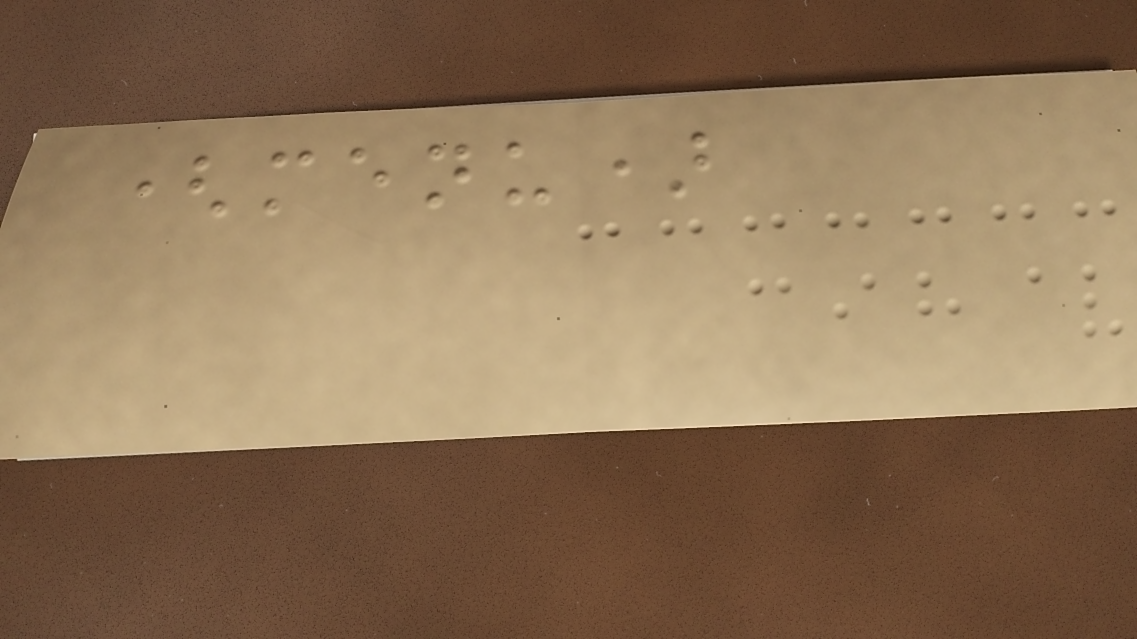(menu)
